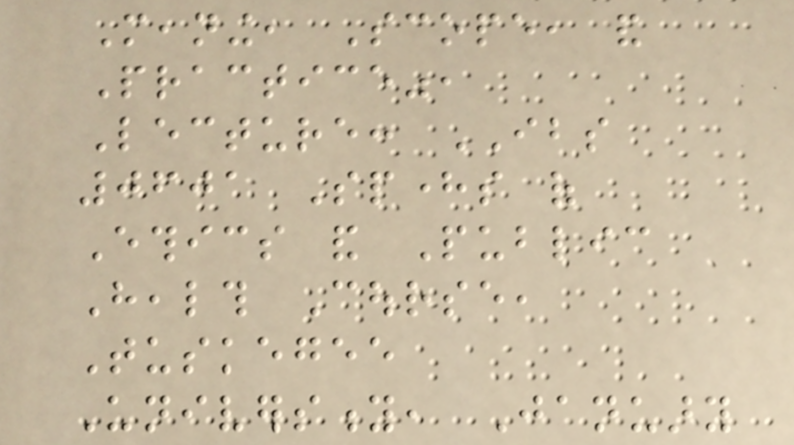Meaning, Scope, and
Practice",
Lecture: IBS
0601 Spheres of
Ethics and Public
Health Course,
Tuskegee
University, January
